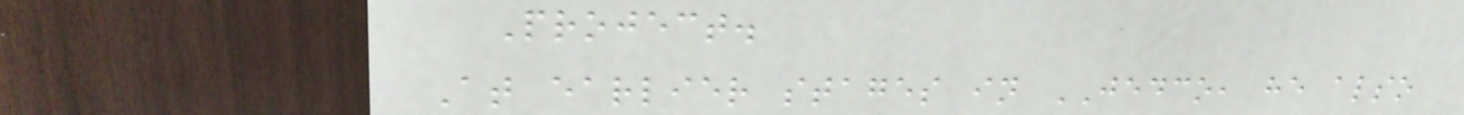Project.
At earlier stages in JEDCO, he also
